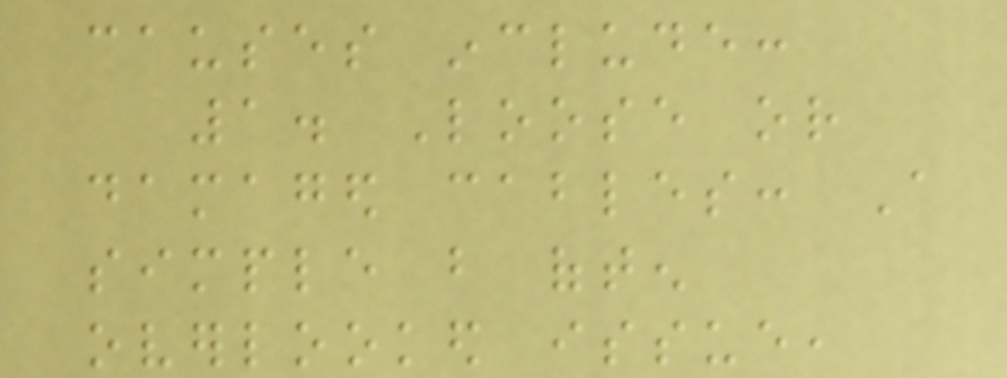causes include:
1. Loose or
damaged cables: A
simple but often
overlooked issue,
